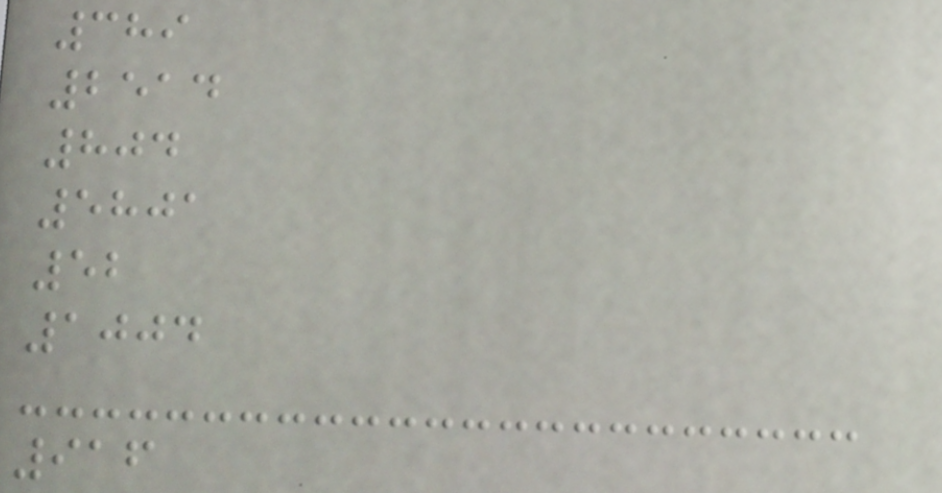389
2514
804
5801
52
1004
916
